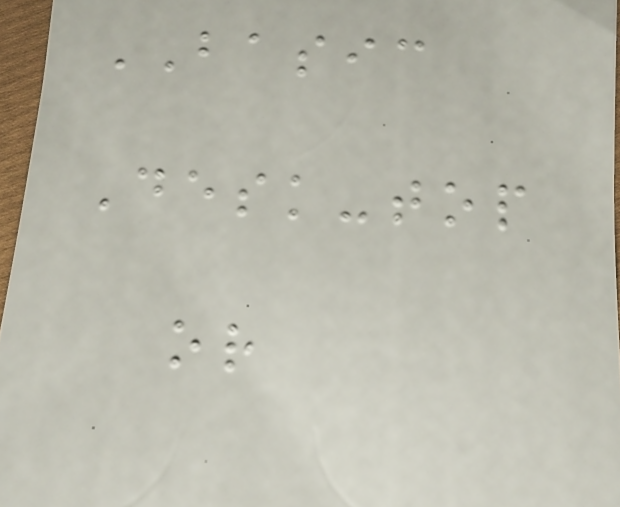BASIC
Desk-top
or
